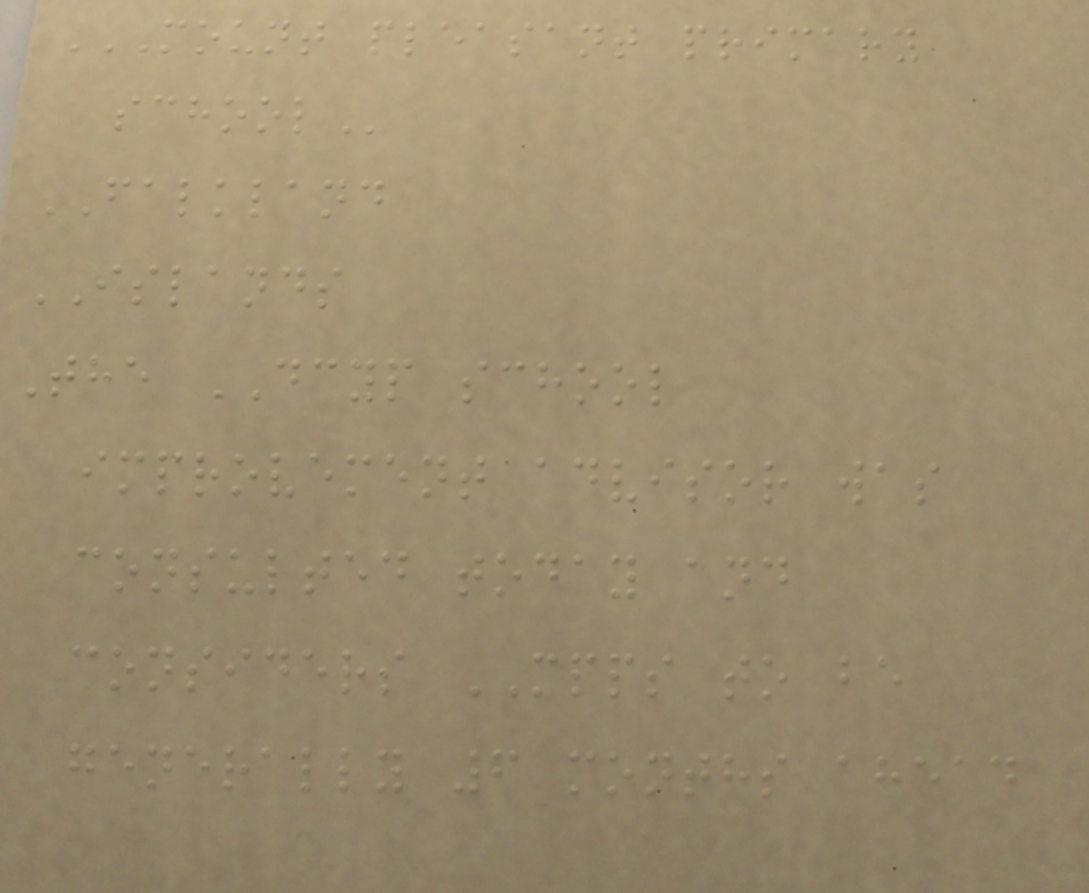MOUNT PLEASANT PRIMARY
SCHOOL
FALKLAND
ISLANDS
The DCYP school
improvement advisor was
consulted today and
considers MPPS to be
generally 6 months ahead
